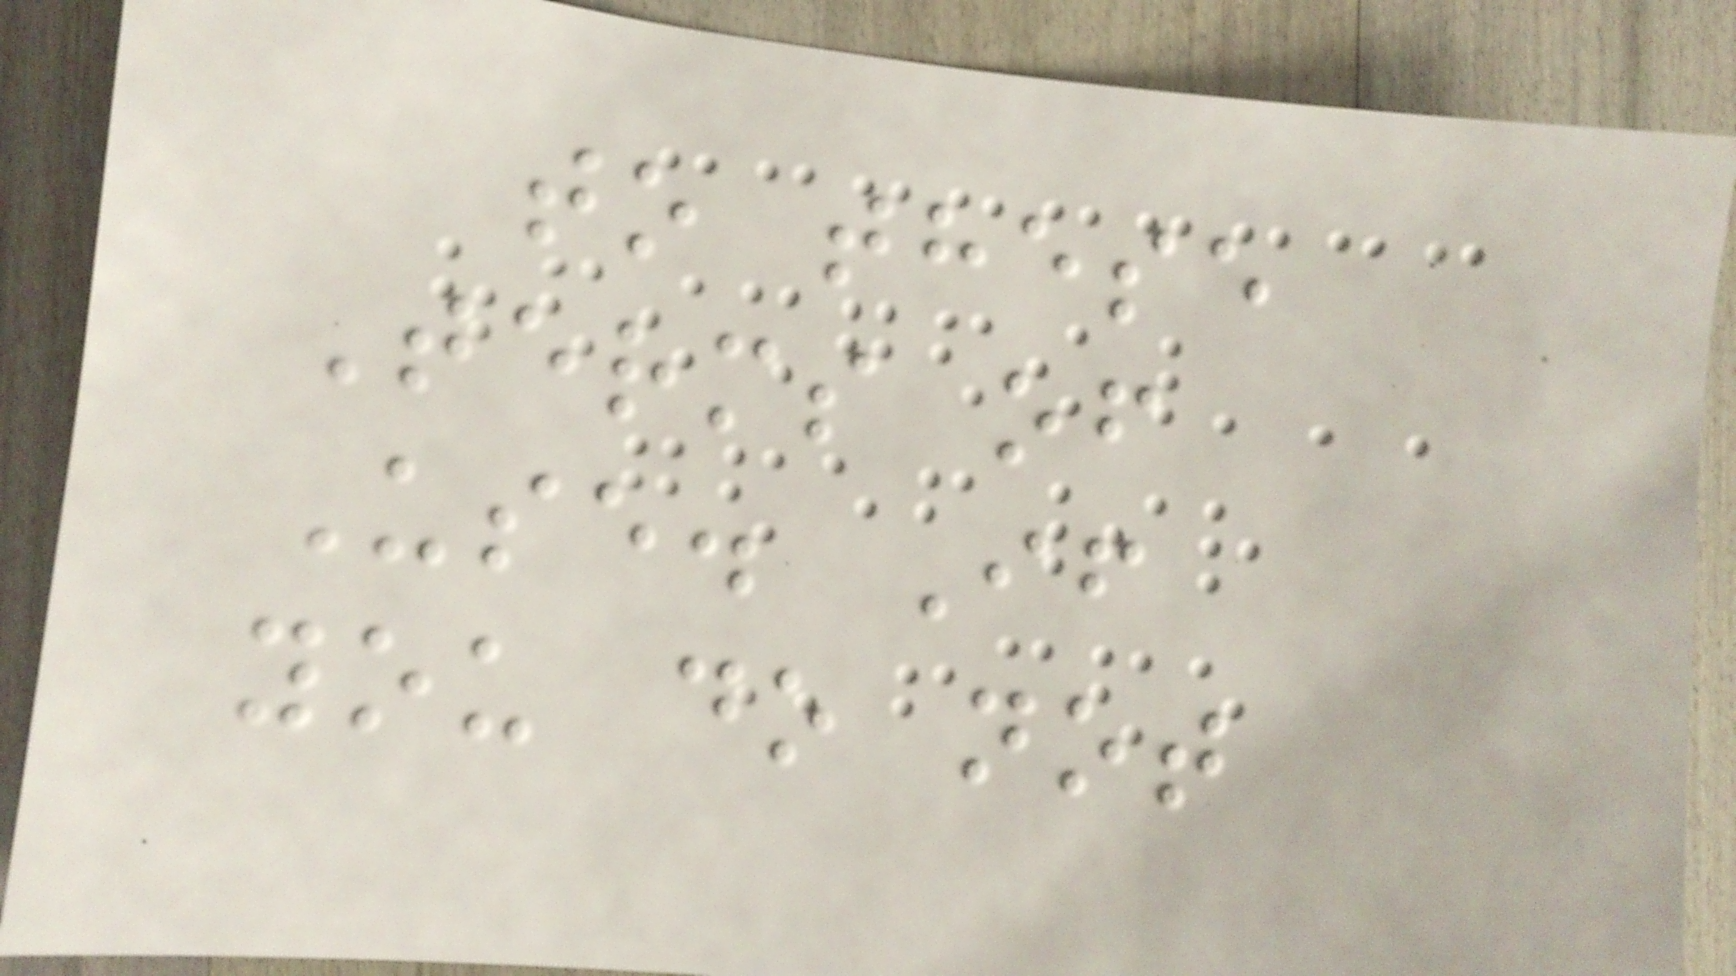to these
Terms of
Use. If
you do not
